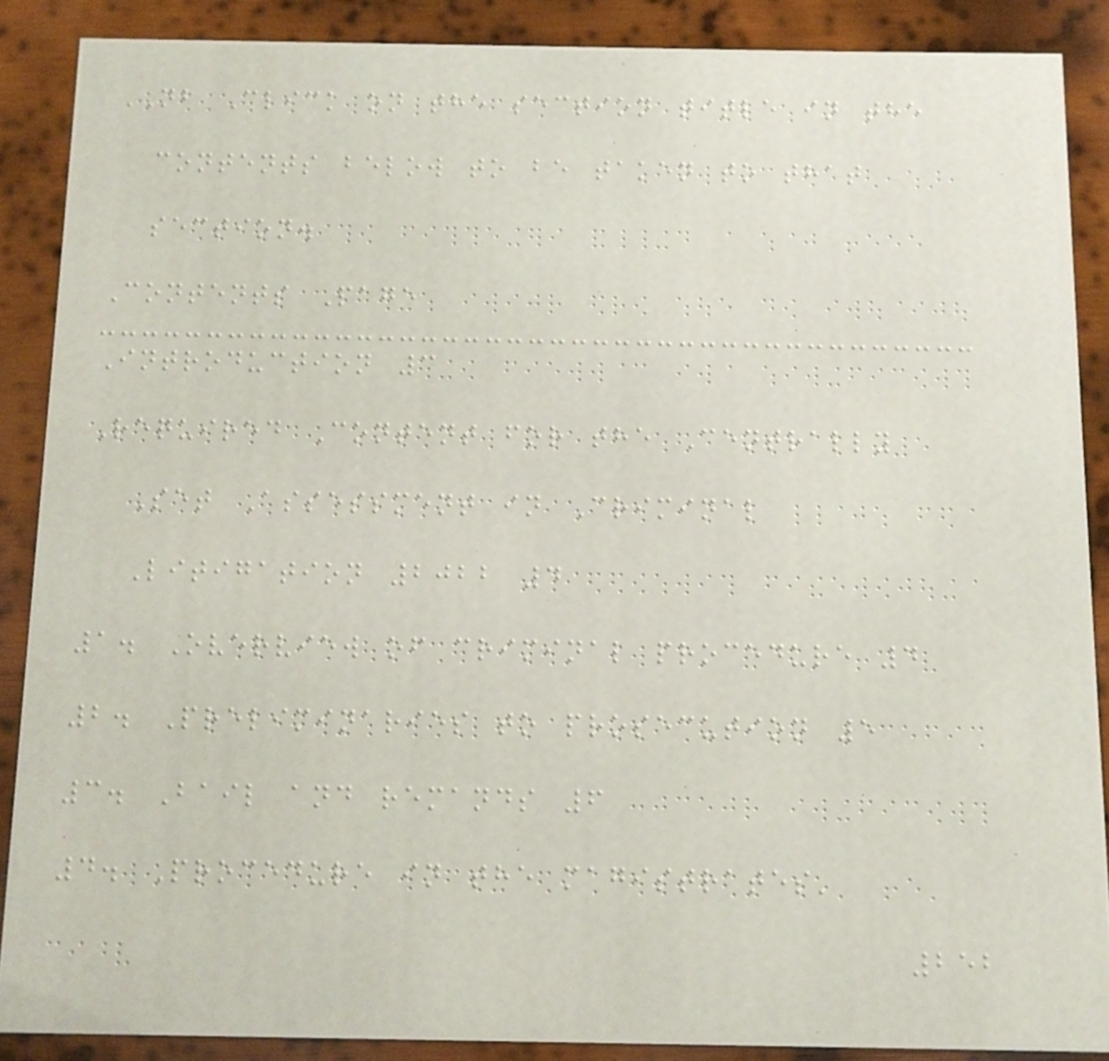NB Click on the section title in the
contents below to be taken to that
section.
Contents Page
Introduction 3
Required Content for the Centrally
Set Assessment in Criminal
Litigation 2022 4
1. Overview of criminal procedure 4
2. Preliminaries to prosecution 5
3. Bail and remands 6
4. Procedure in the magistrates'
252
